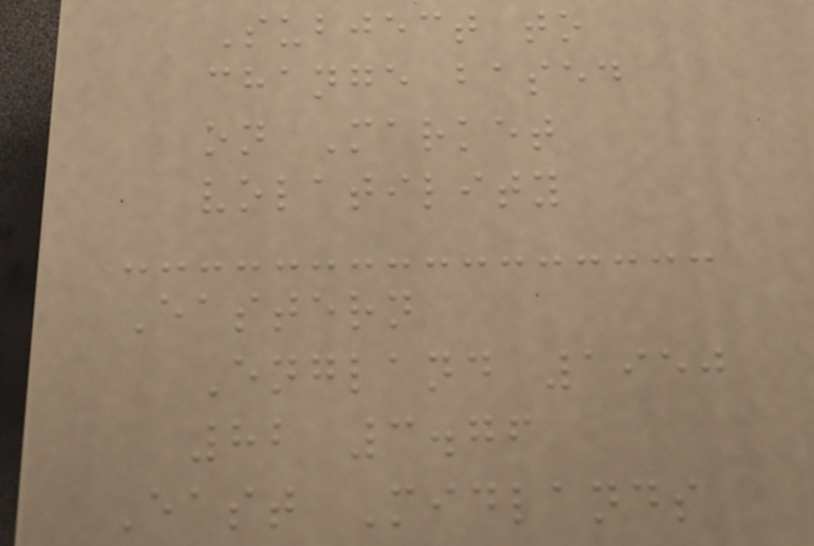Subject to
change based
on Market
volatility
Eastern
England 1950
82 3.76
East Midlands
